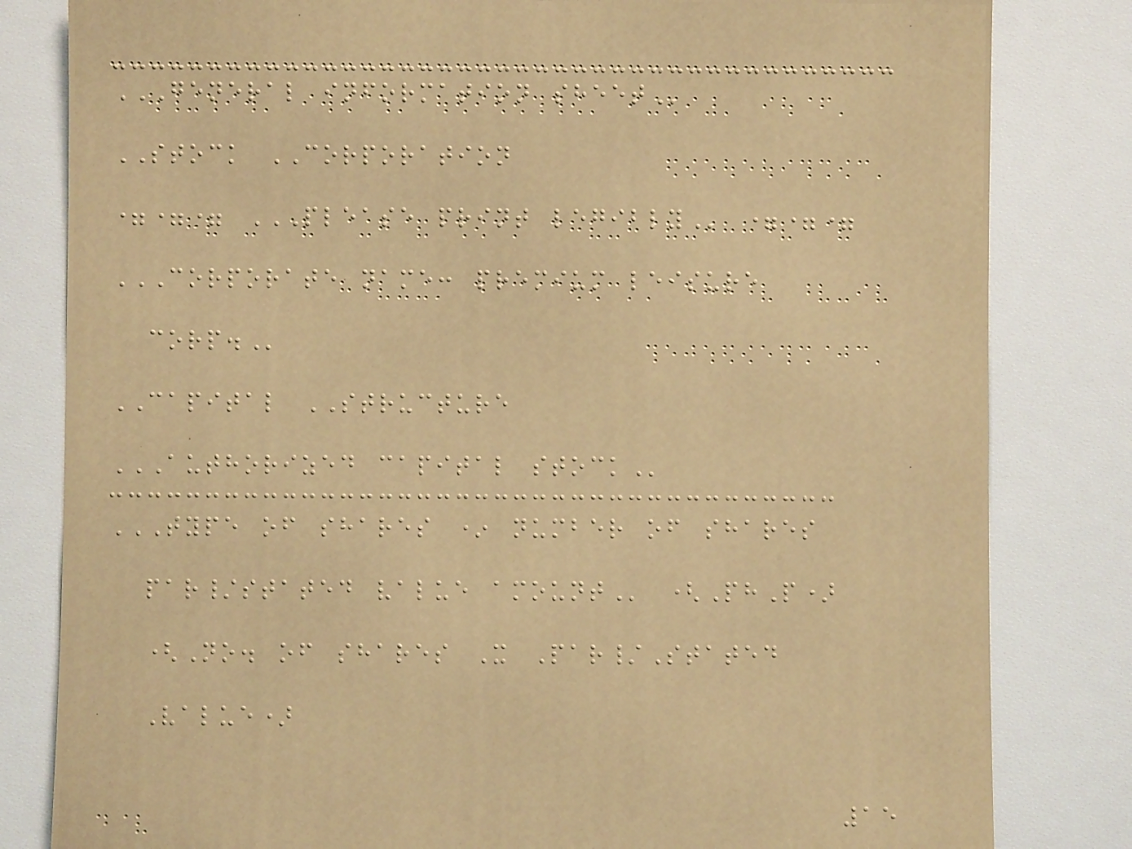GENERAL INFORMATION SHEET
STOCK CORPORATION
=== PLEASE PRINT LEGIBLY ===
CORPORATE NAME: PREMIUM LEISURE
CORP.
CAPITAL STRUCTURE
AUTHORIZED CAPITAL STOCK
TYPE OF SHARES * NUMBER OF SHARES
PAR/STATED VALUE AMOUNT (PhP)
(No. of shares X Par/Stated
Value)
15
